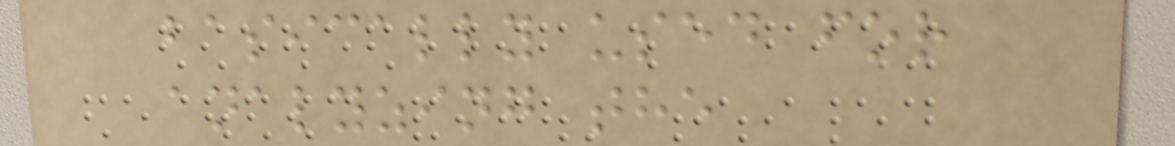basically used for
analyzing the
